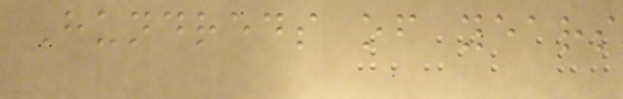Hundreds of years
